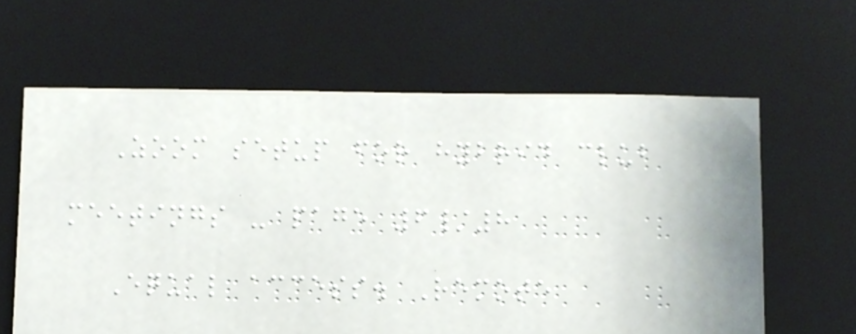Zoom setup for hybrid club
meetings - page 6/8
Equal access. Remote
